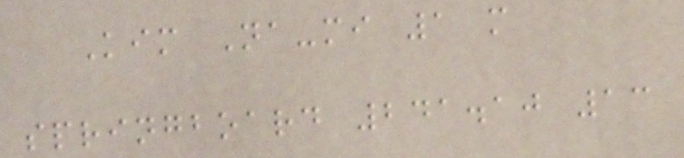Kim Na-mi 1 m
springboard 241.10 13
